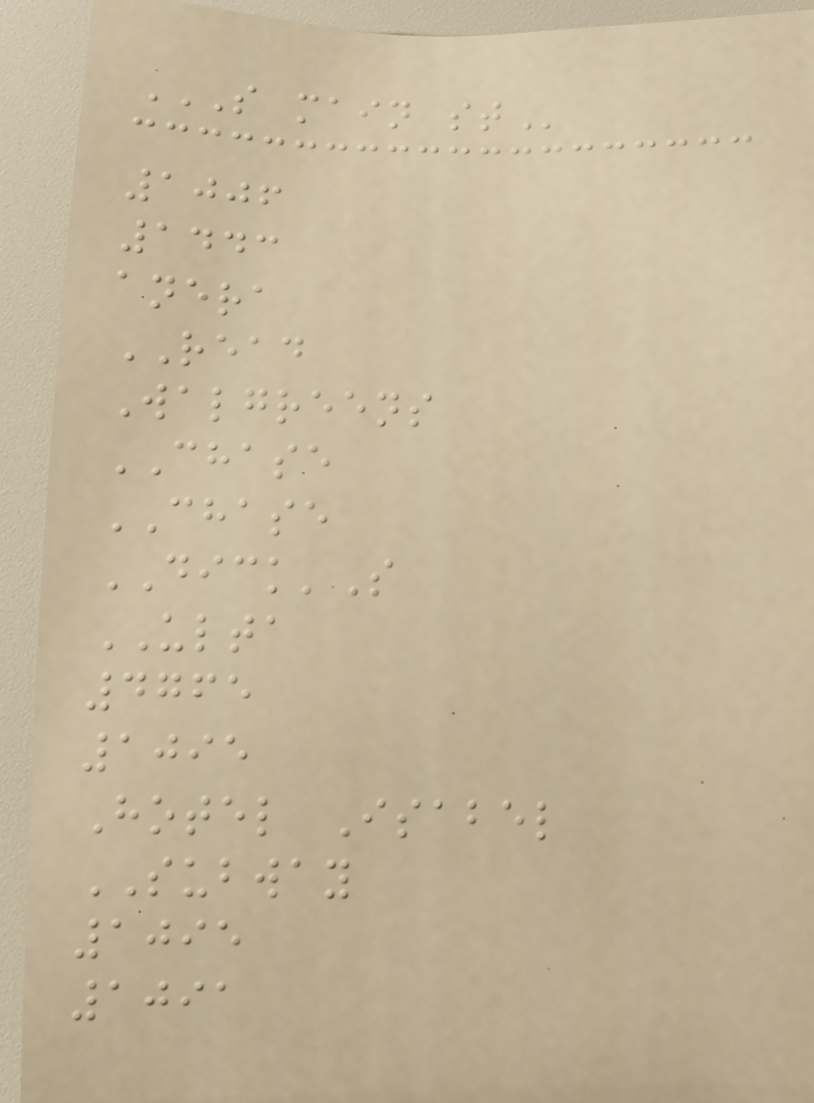S MAIN ST
1006
1443
anera
READ
Walgreens
CHASE
CHASE
DICK'S
ULTA
4765
1095
Hotel Isabel
SUBWAY
1095
1091
